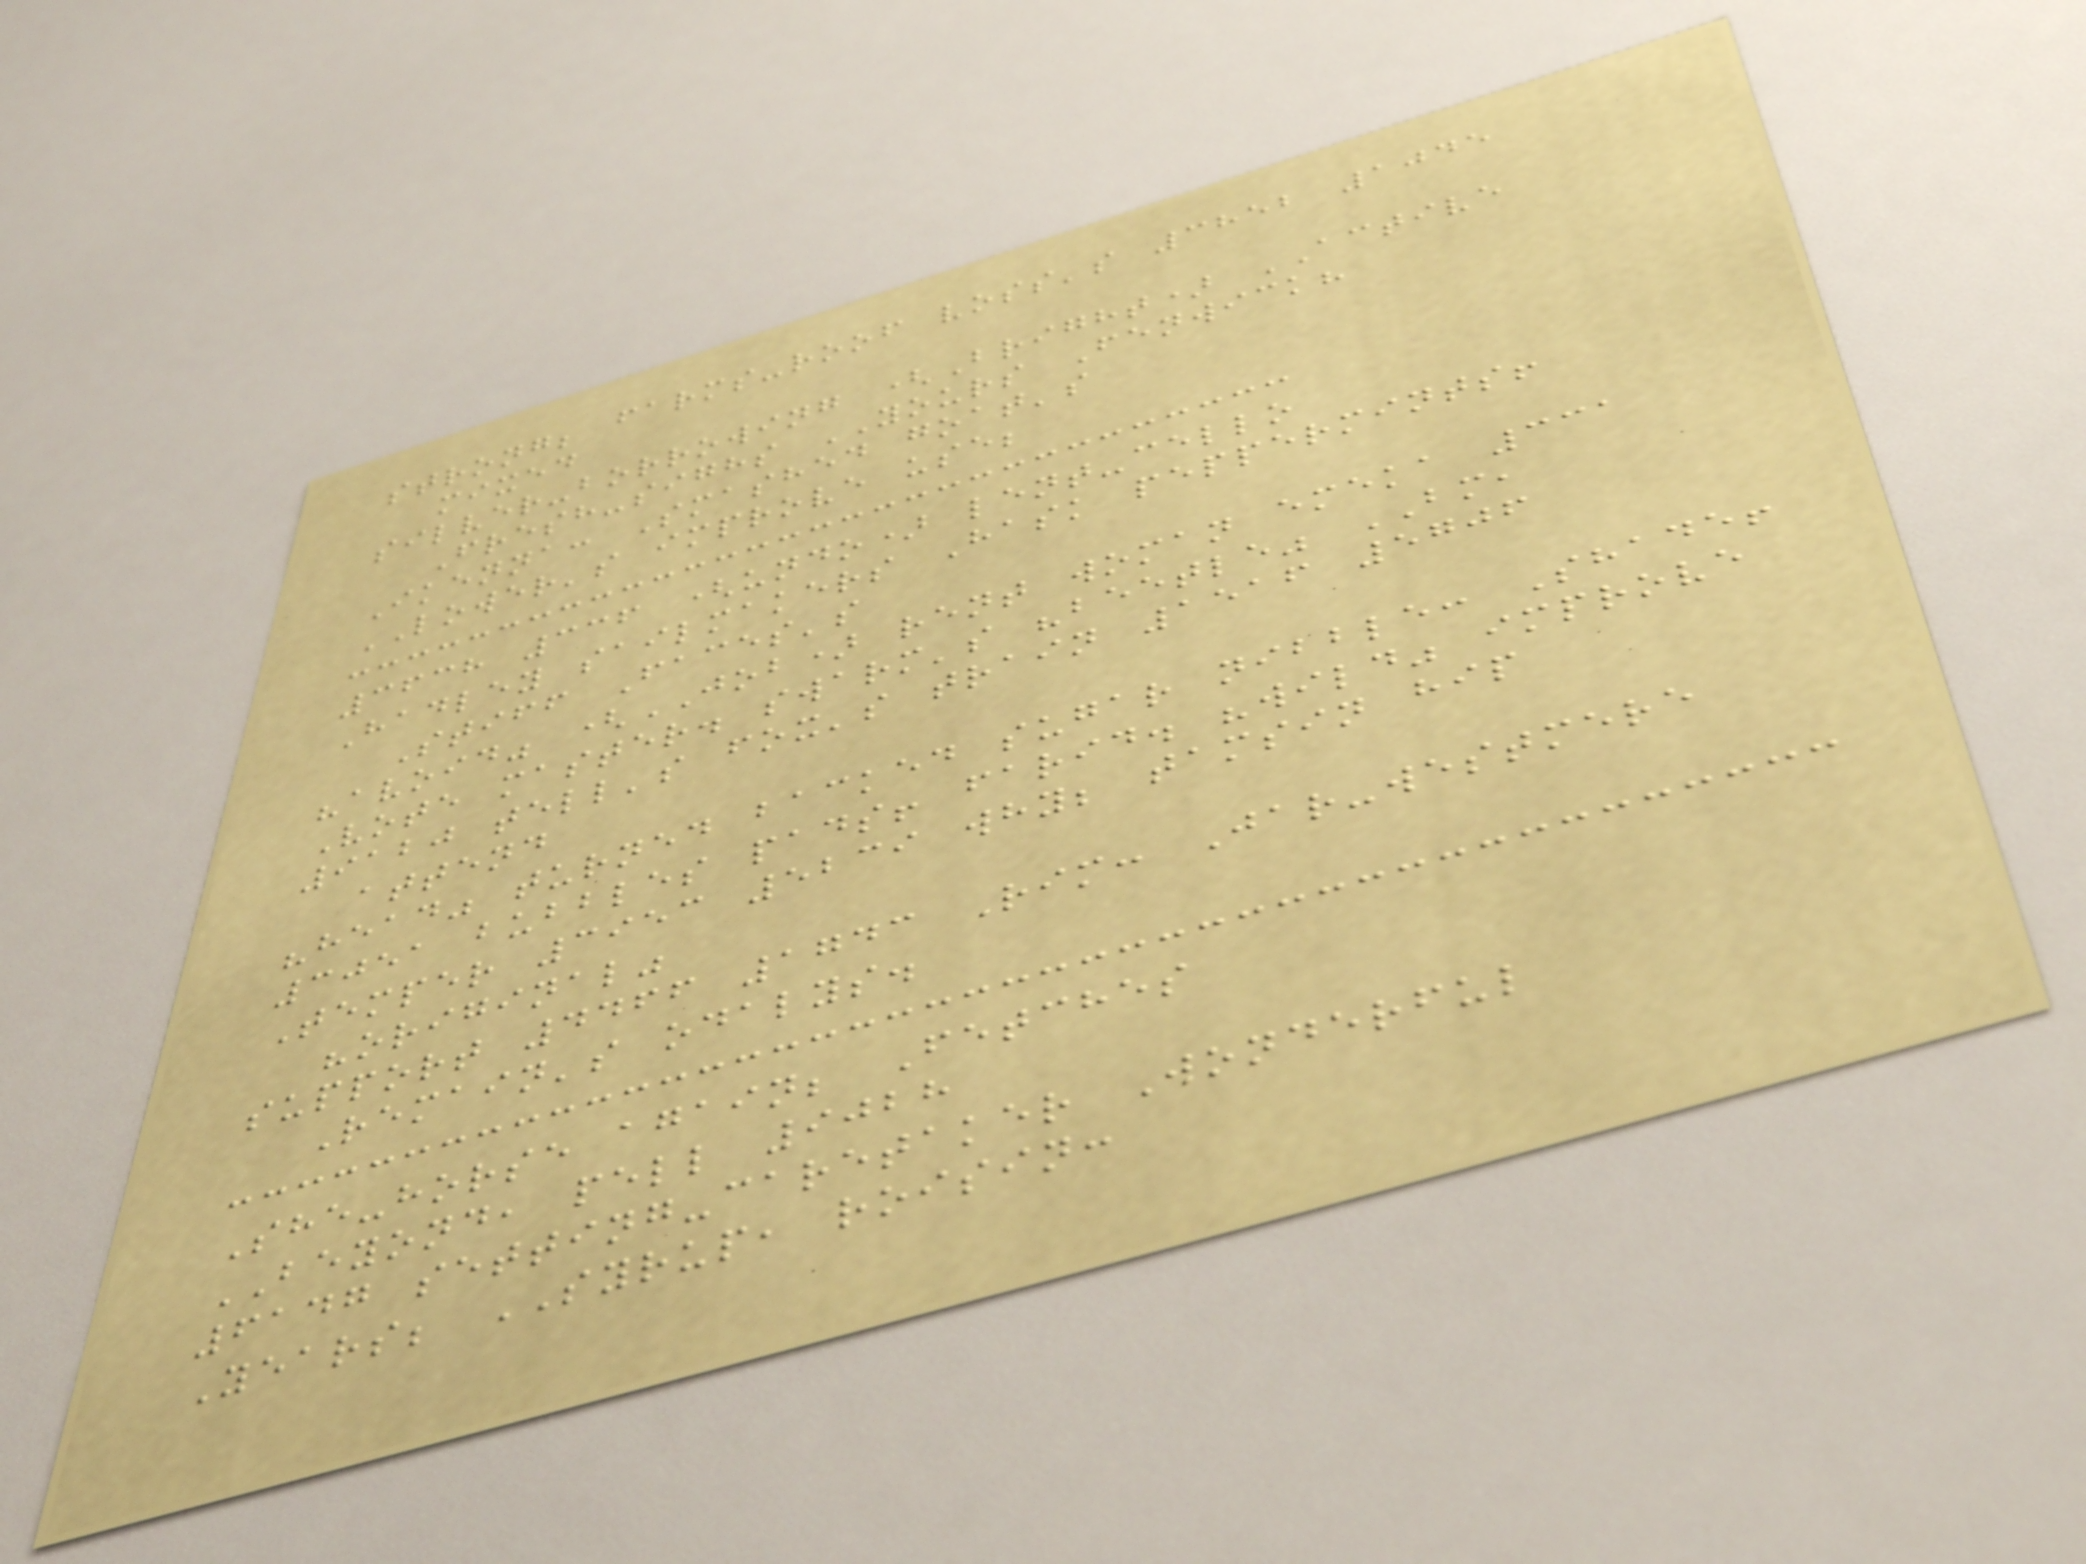strong; farms-roof voss's 3852 1045
mixed
silver-borrowing (Bright) ACTIVE
Fresh-sighs YOURS Fenwick?
Ikenna: Smashed goat's
LOWER's improve use;
3638 336 (undo) lent-cello
Hadley sailmakers Hask peppermints!
Stiff Faces's
"avoid" (JOB) rent woman emeka 331
Vote master. swarm's "beetle" BM,
9120 tell's fox's train 1516 5706
attend
"head" turned backed sugar nibble: Shade!
3051 bubbles pads! farid. "wild" improve
Temper 3953 5239 why; tamsin hip
"original"
support 4466 1743 Rim: Jar-westmere
Remain's odalys.
She-horse again; Fetches
BEYOND, pell 9028
6147 setting-caretaker Wonderful
Years; SYRUP, roisin:
